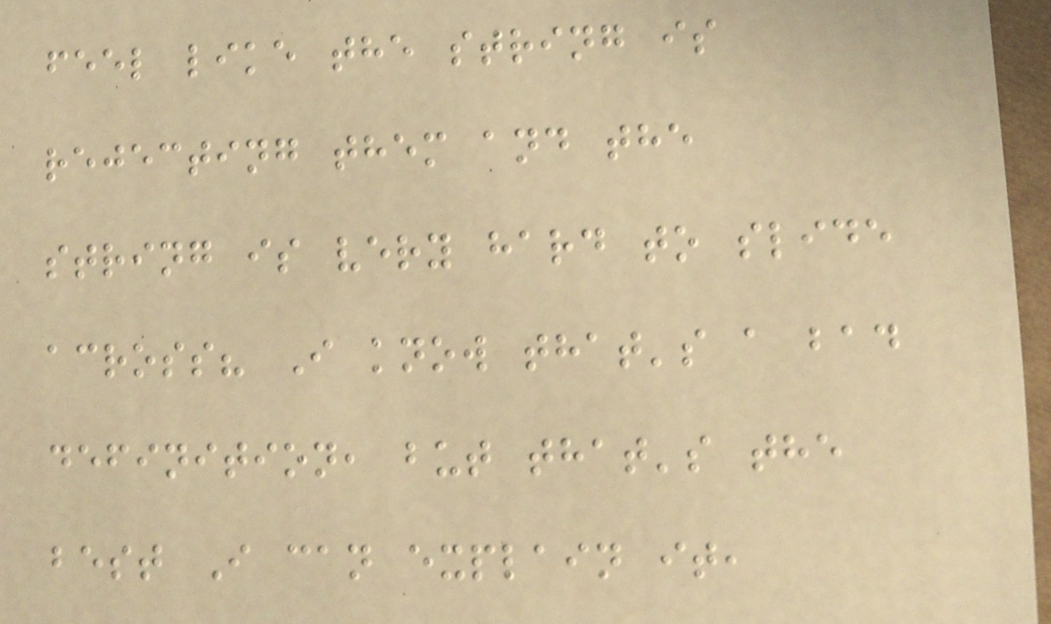feel like the string is
rejecting them and the
string is very hard to slide
across? I know that's a bad
definition, but that's the
best I can explain it,
